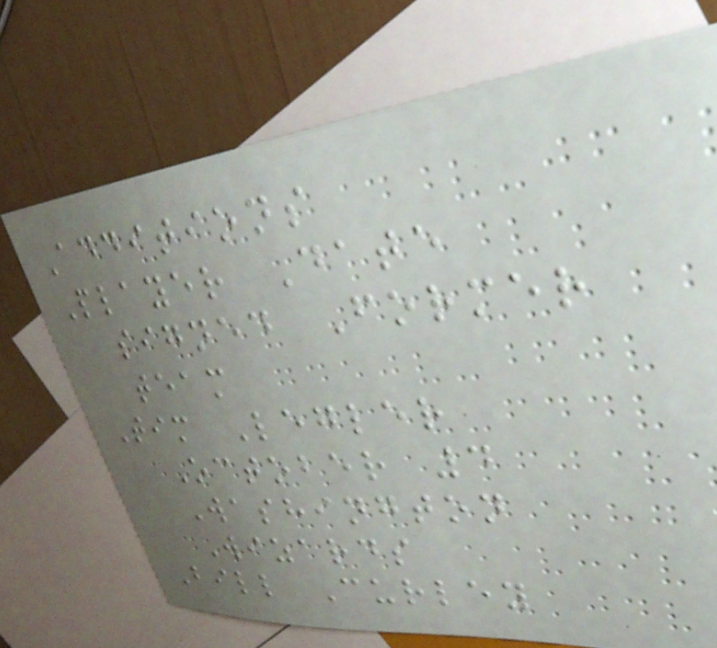Additions
Player Date
signed Former
team
Tim Legler
October 4
Washington
Wizards
Bill Curley
